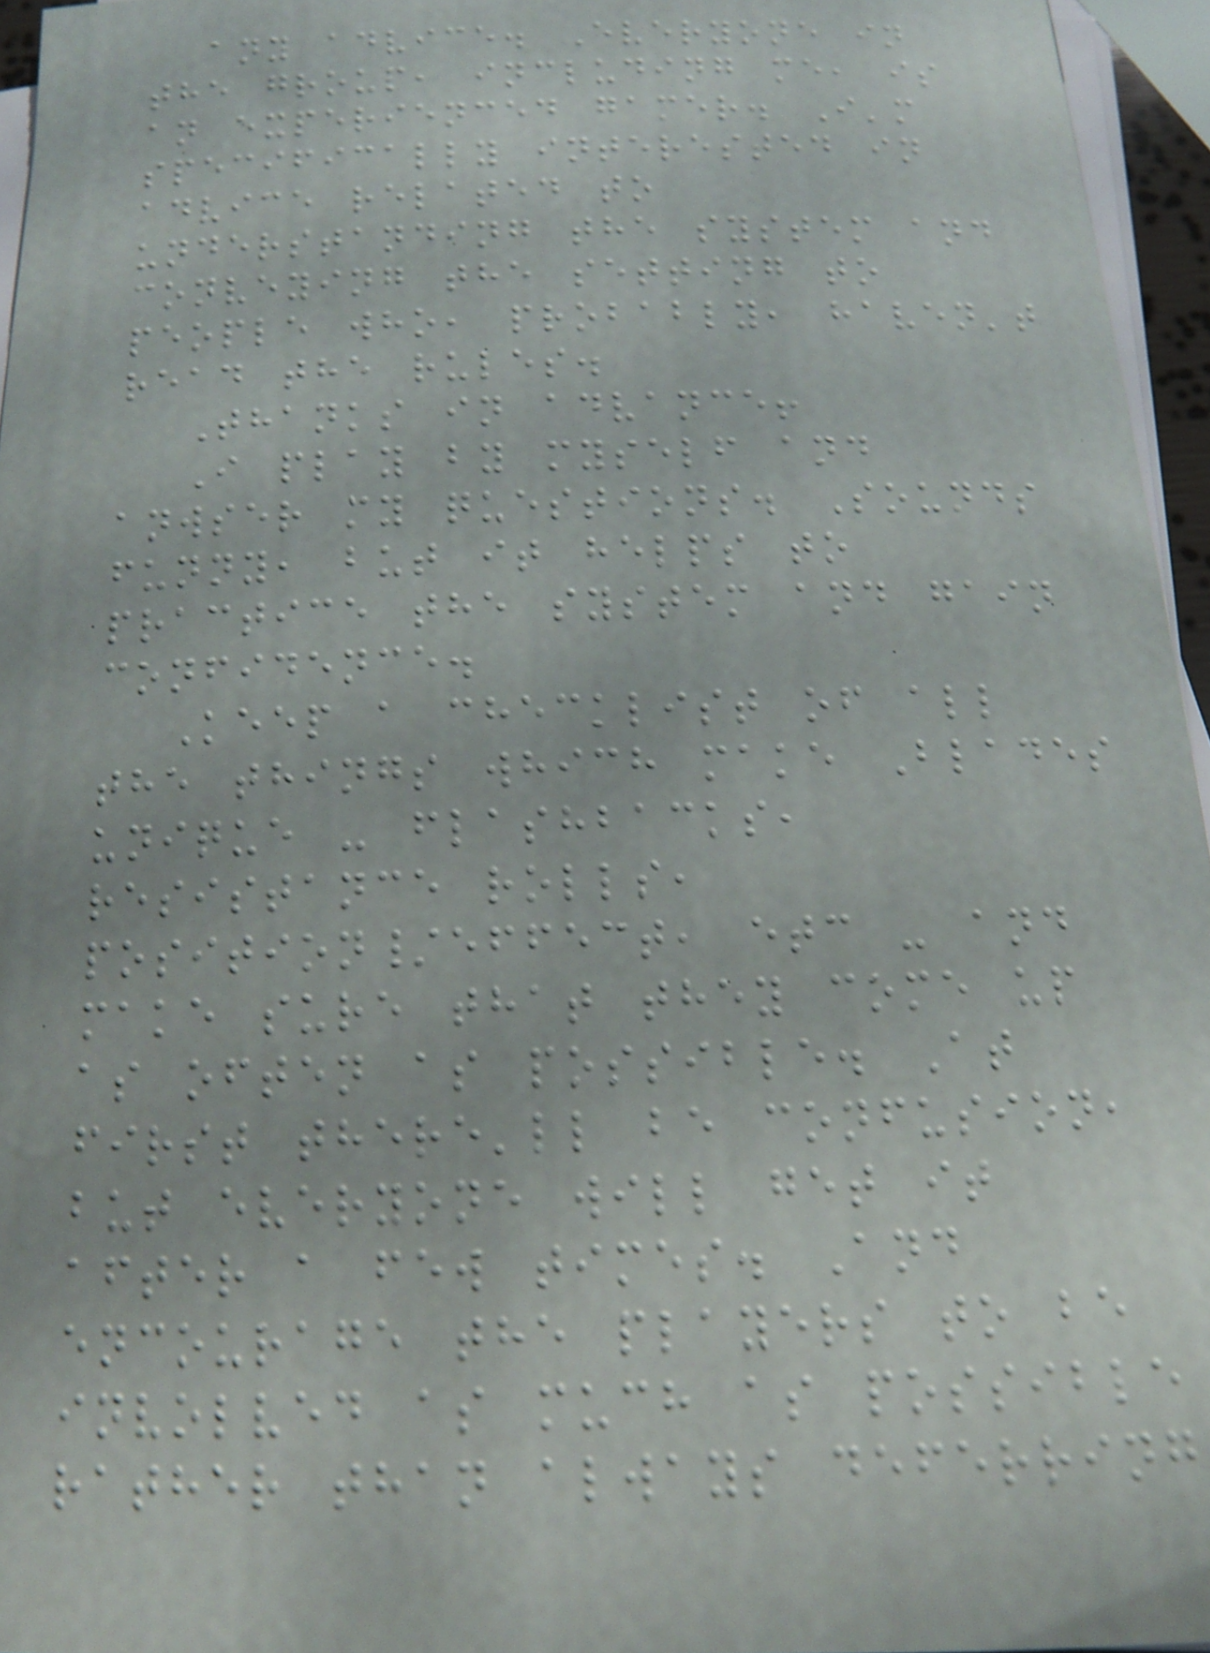any advice. Everyone in
the group, including me, is
an experienced gamer. I'm
specifically interested in
advice related to
understanding the system and
conveying the setting to
people who, probably, haven't
read the rules.
Thanks in advance!
I play by myself and
anwser my questions. Sounds
funny, but it helps to
practice the system and gain
confidence.
Keep a checklist of all
the things which make Blades
unique - flashbacks,
resistance rolls,
position/effect, etc - and
make sure that they come up
as often as possible. At
first there'll be confusion,
but everyone will get it
after a few times. And
encourage the players to be
involved as much as possible
rather than always deferring
